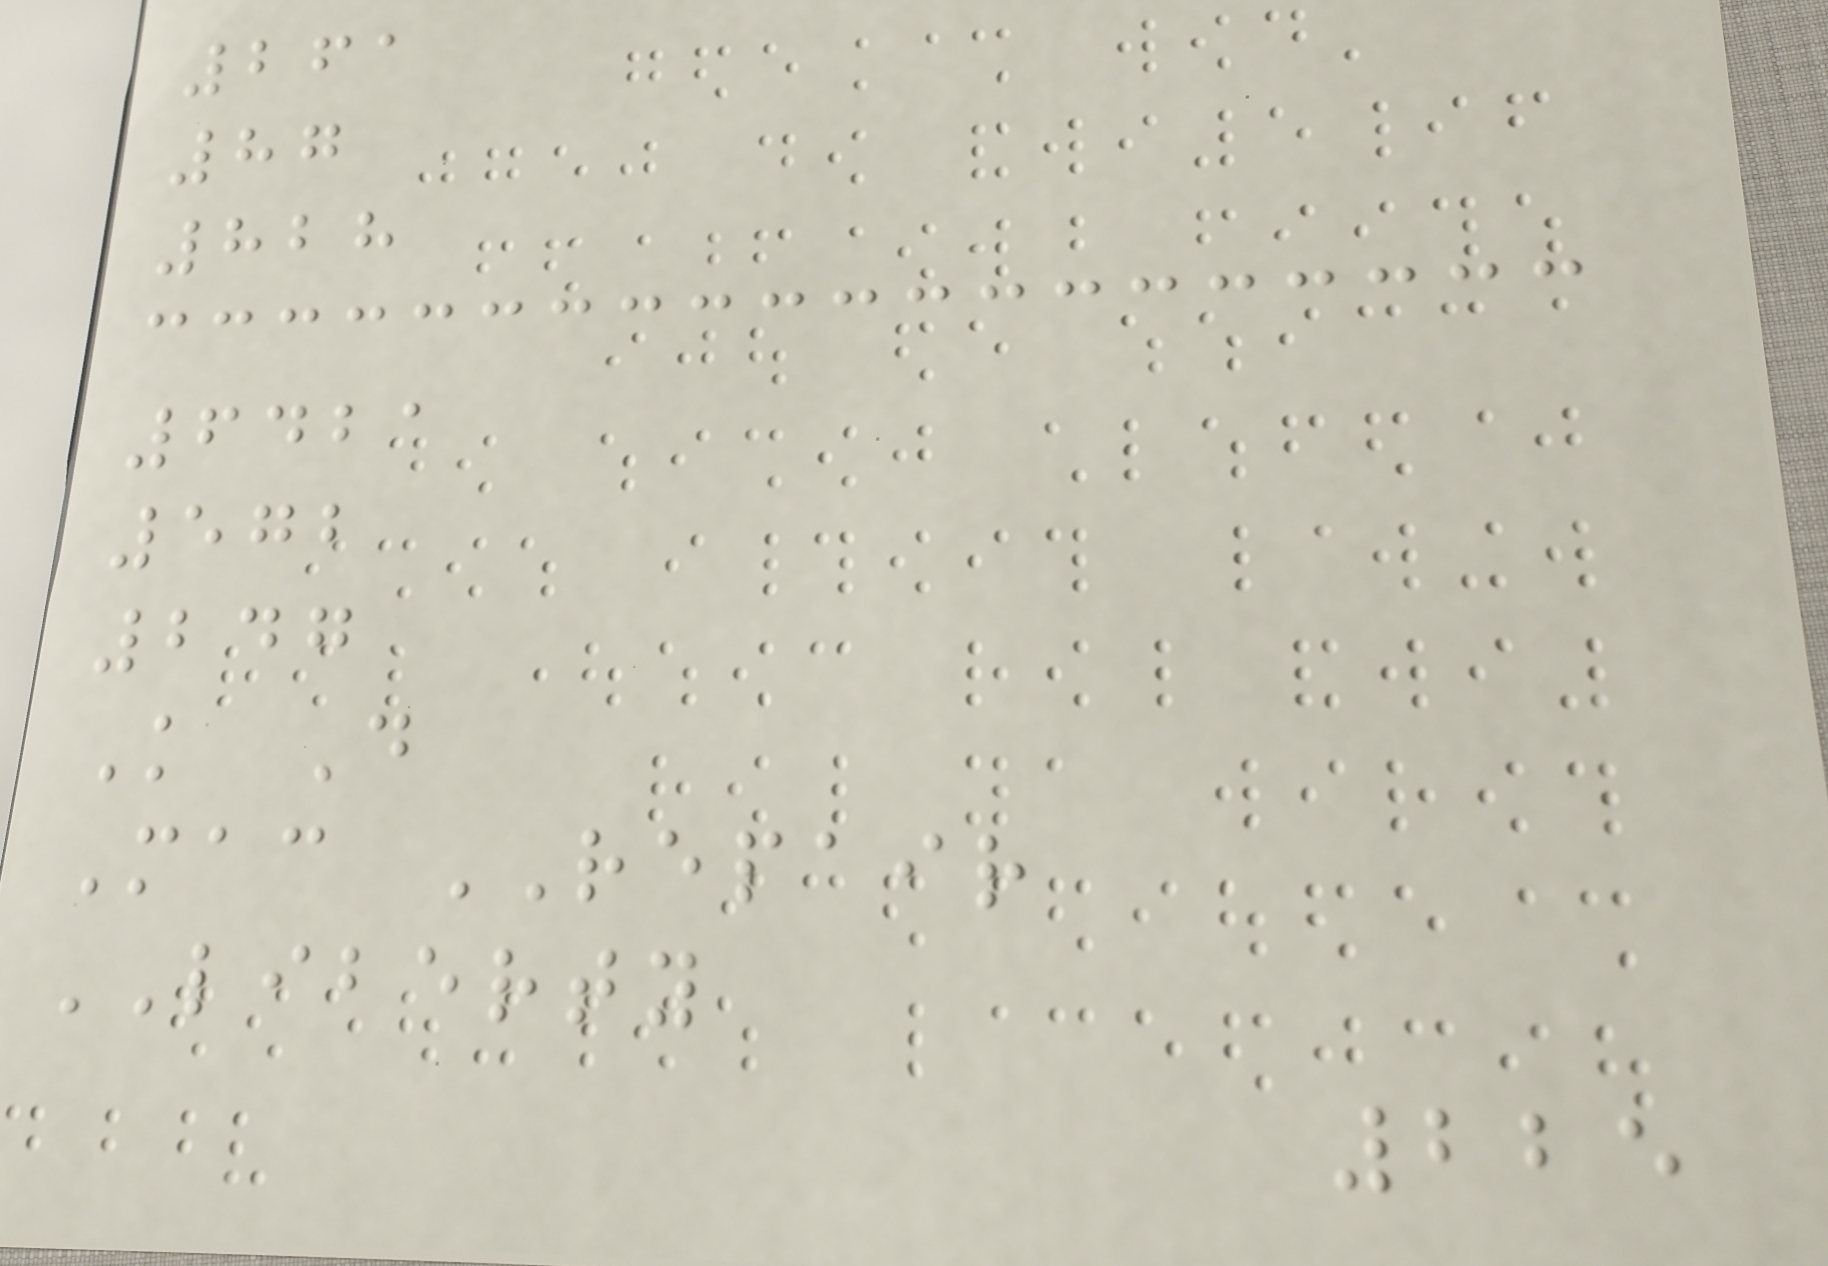261
87
828
6421
572
247
K D
Mac REPAIR
LIBERTY
225
